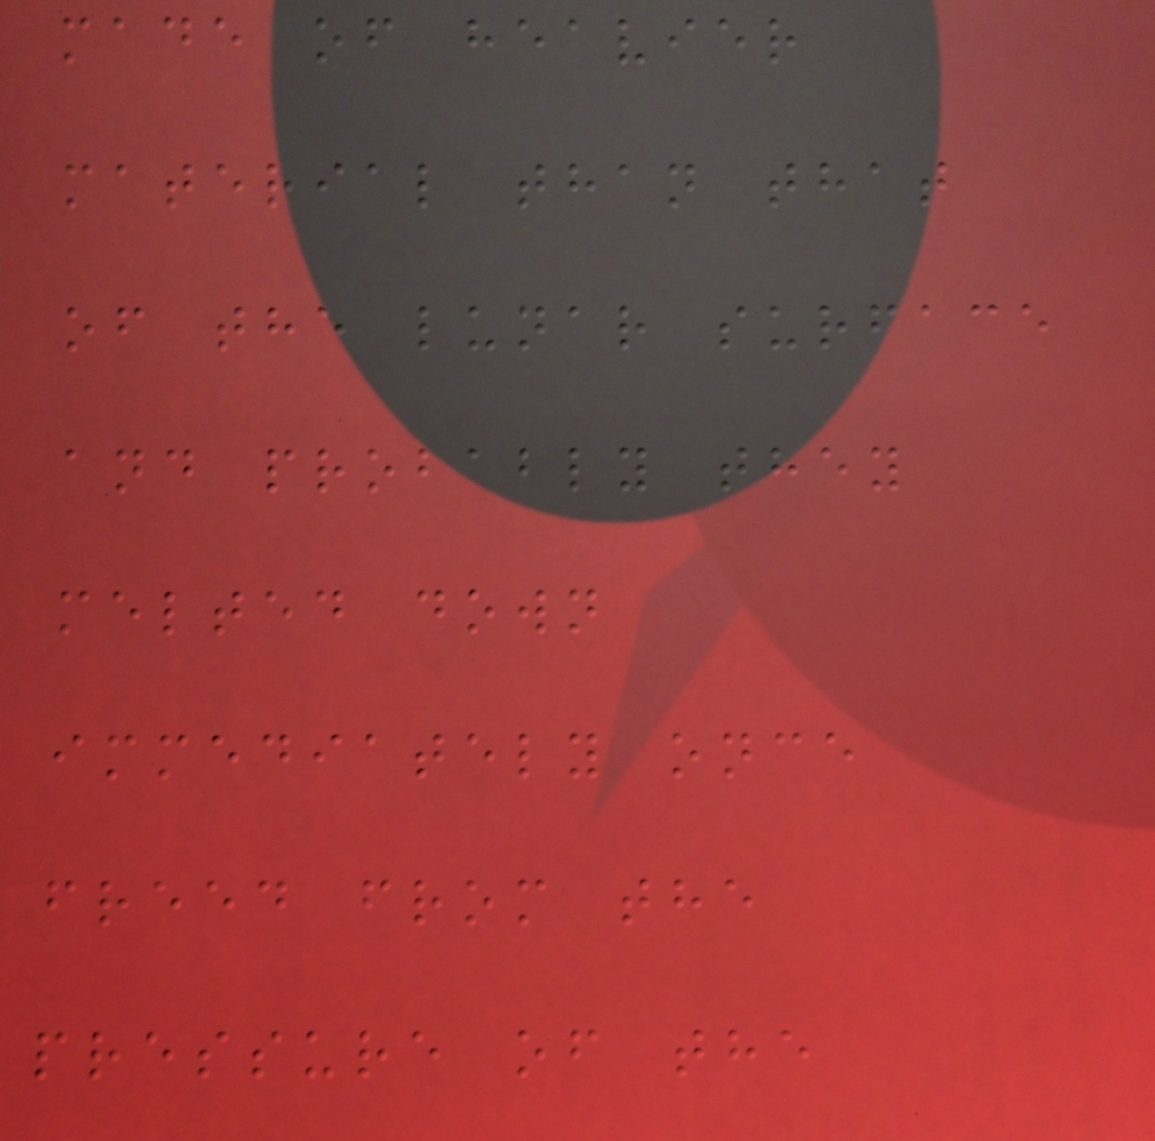made of heavier
material than that
of the lunar surface
and probably they
melted down
immediately once
freed from the
pressure of the
